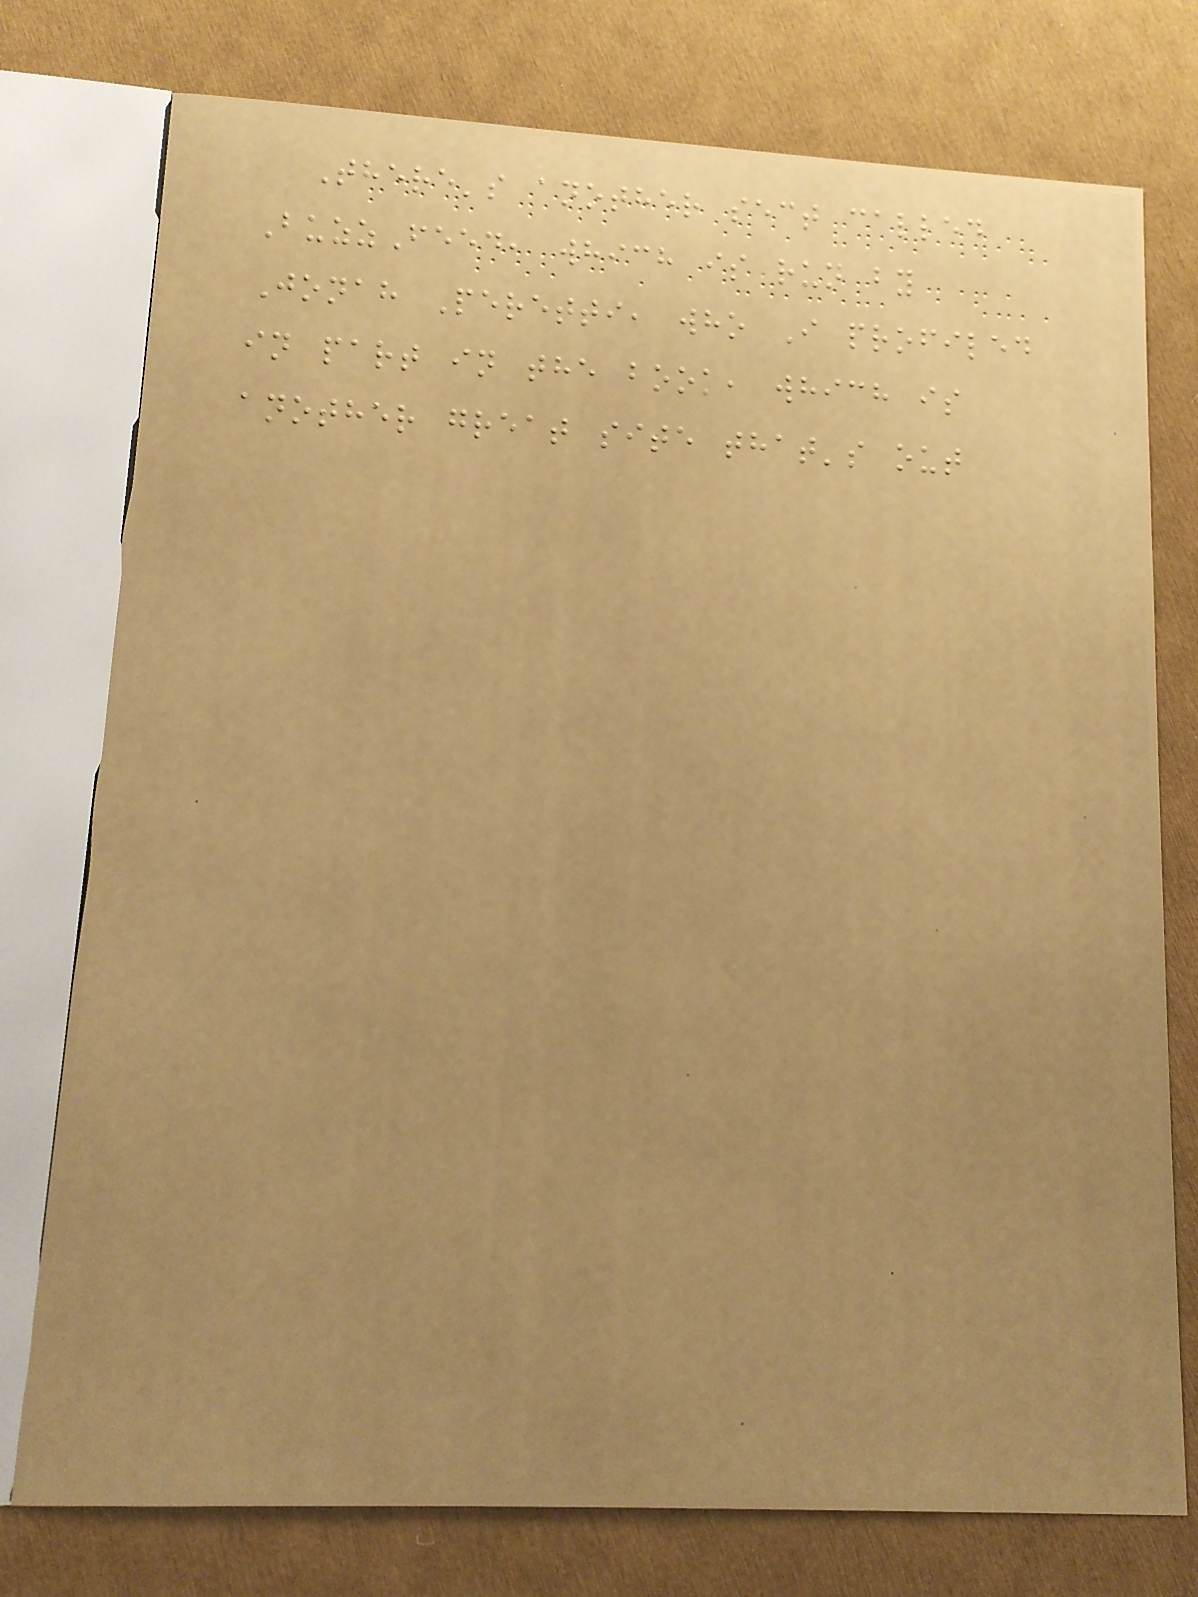There's another sect called
BuzzFeed, which is run by
Jonah Peretti, who I profiled
in part in the book, which is
another great site that's out
